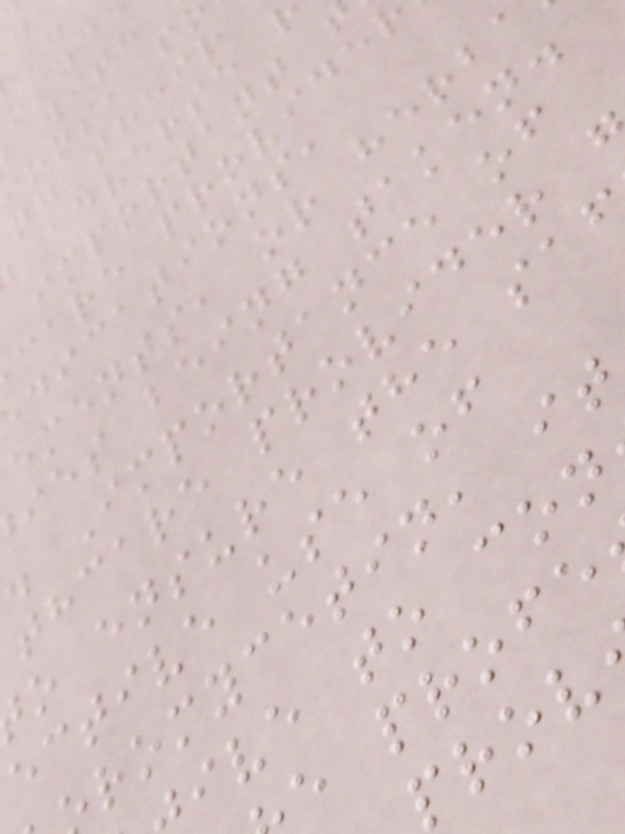ons, p
ng their
adverse
important
care provide
dications,
ements, or herb
ies being taken.
. Importance of
thcare provider
o ensure the sa
ective use of
romycetin, it
ive to con
e profe
